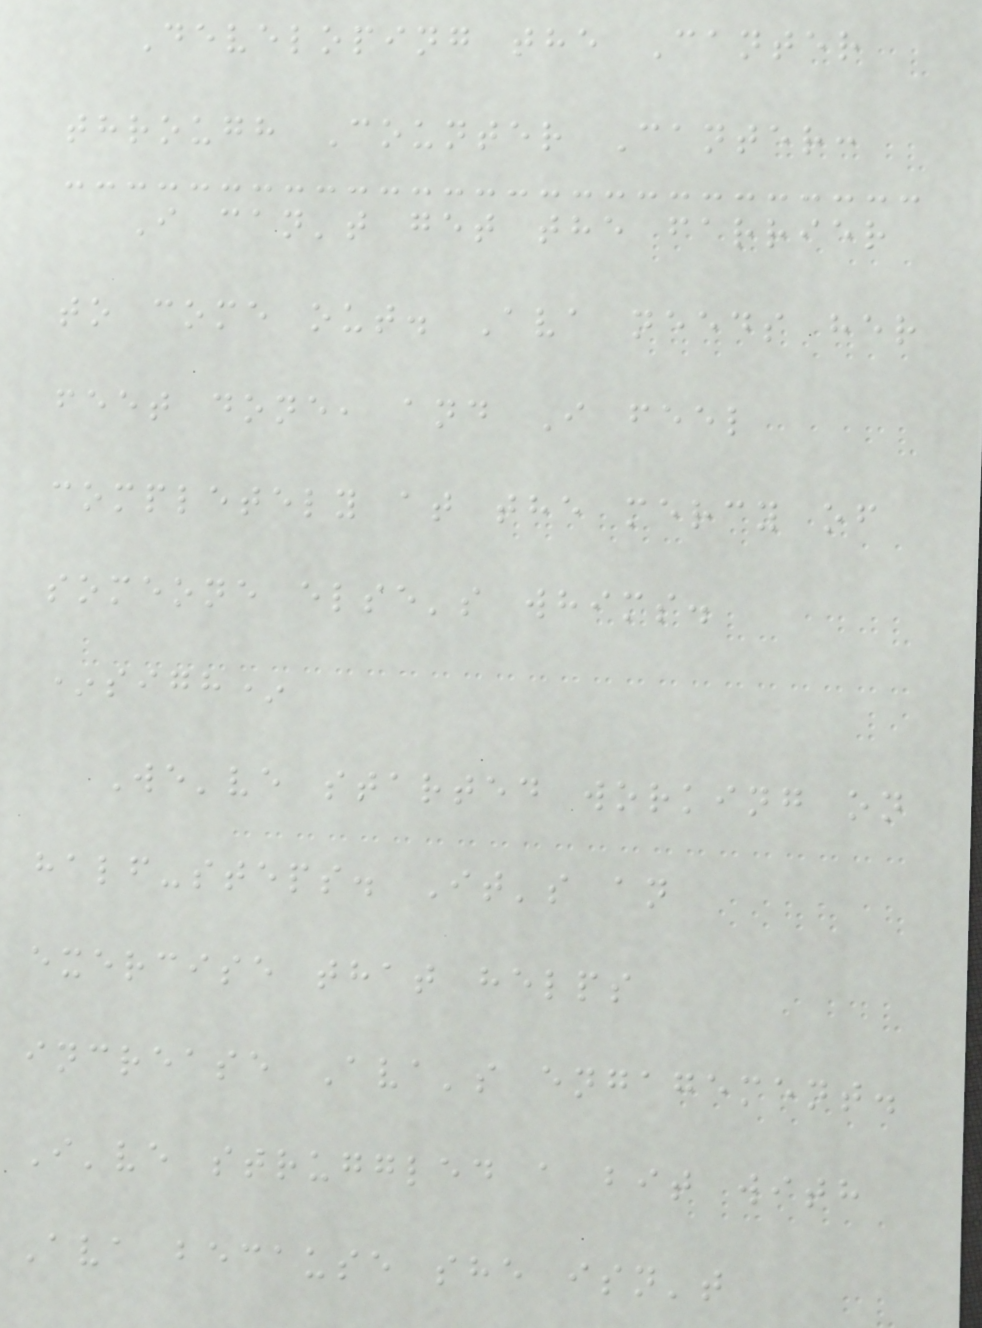Developing the Canter
through Counter Canter:
I can't get the farrier
to come out. Ava needs her
feet done, and I feel
completely at the mercy of
someone else's whims.
*sigh*
We've started working on
half-steps. It's an
exercise that helps
increase Ava's engagement.
I've struggled a bit with
Ava because she isn't
